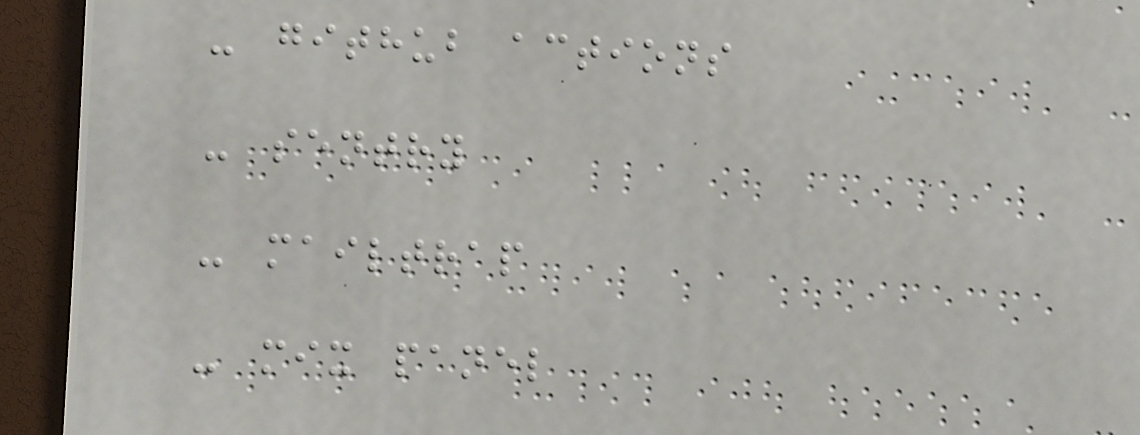- github actions
- sentry
- mailtrap
- mix panel
